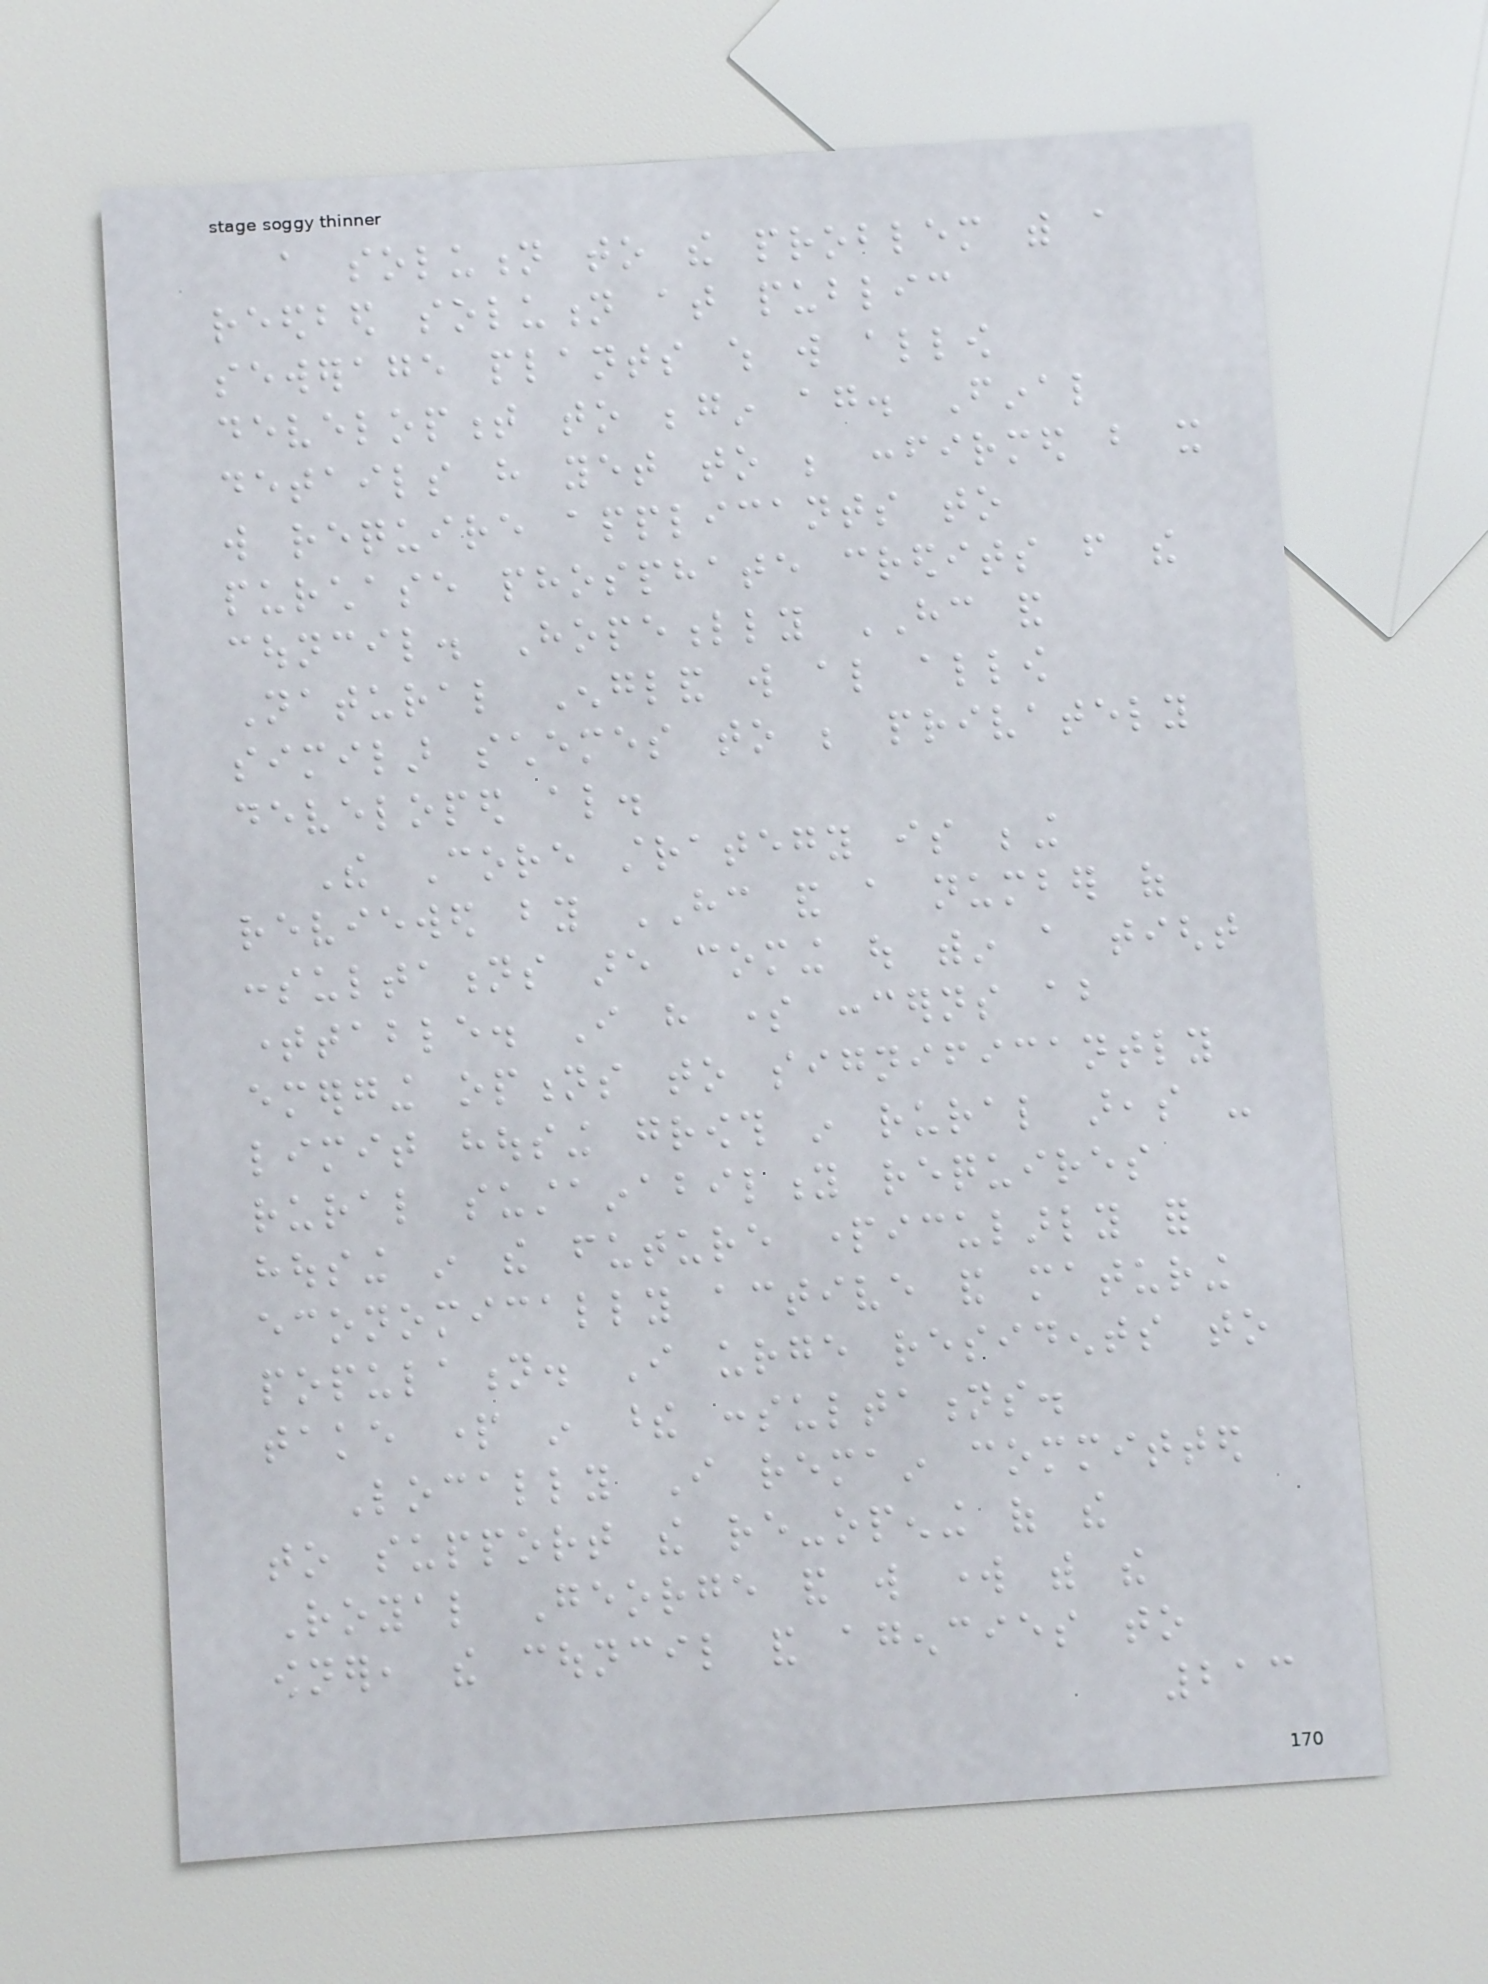a solution to the problem with a
reedbed solution at public
sewerage plants which will allow
development to begin again. Final
details have yet to be confirmed but it
will require applicants to
purchase phosphate credits from the
council. Hopefully HC and
Natural England will also allow
similar schemes to be privately
developed also.
The Core strategy is being
reviewed by HC and a number of
consultations are coming out within a tight
timetable. I have some concerns about
emerging options to significantly
limit housing growth in rural areas -
rural sustainability requires
housing in the future particularly for
economically active and maturing
population. I urge residents to
take part in these consultations.
Locally I remain committed
to support the re-opening of the
Royal George and will work with the
owner, the council and agencies to
213
